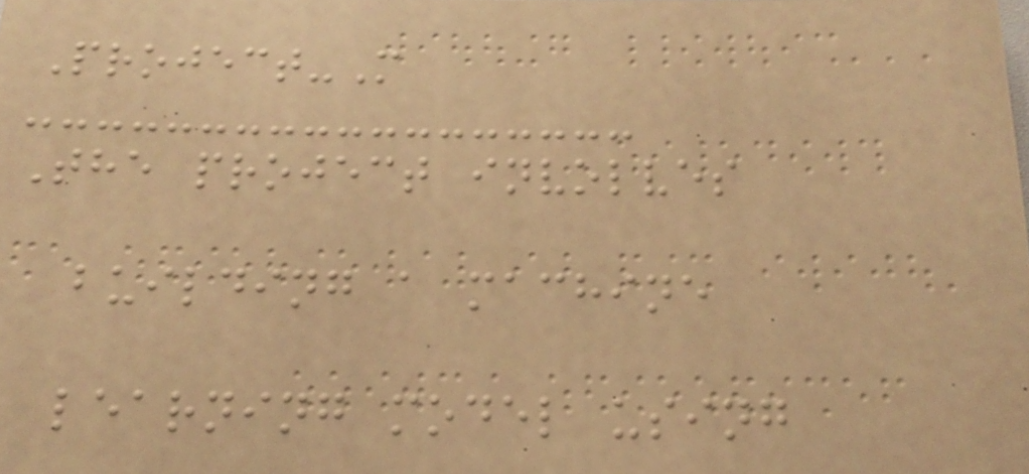Project-M
The project involves
building a machine
learning model using
